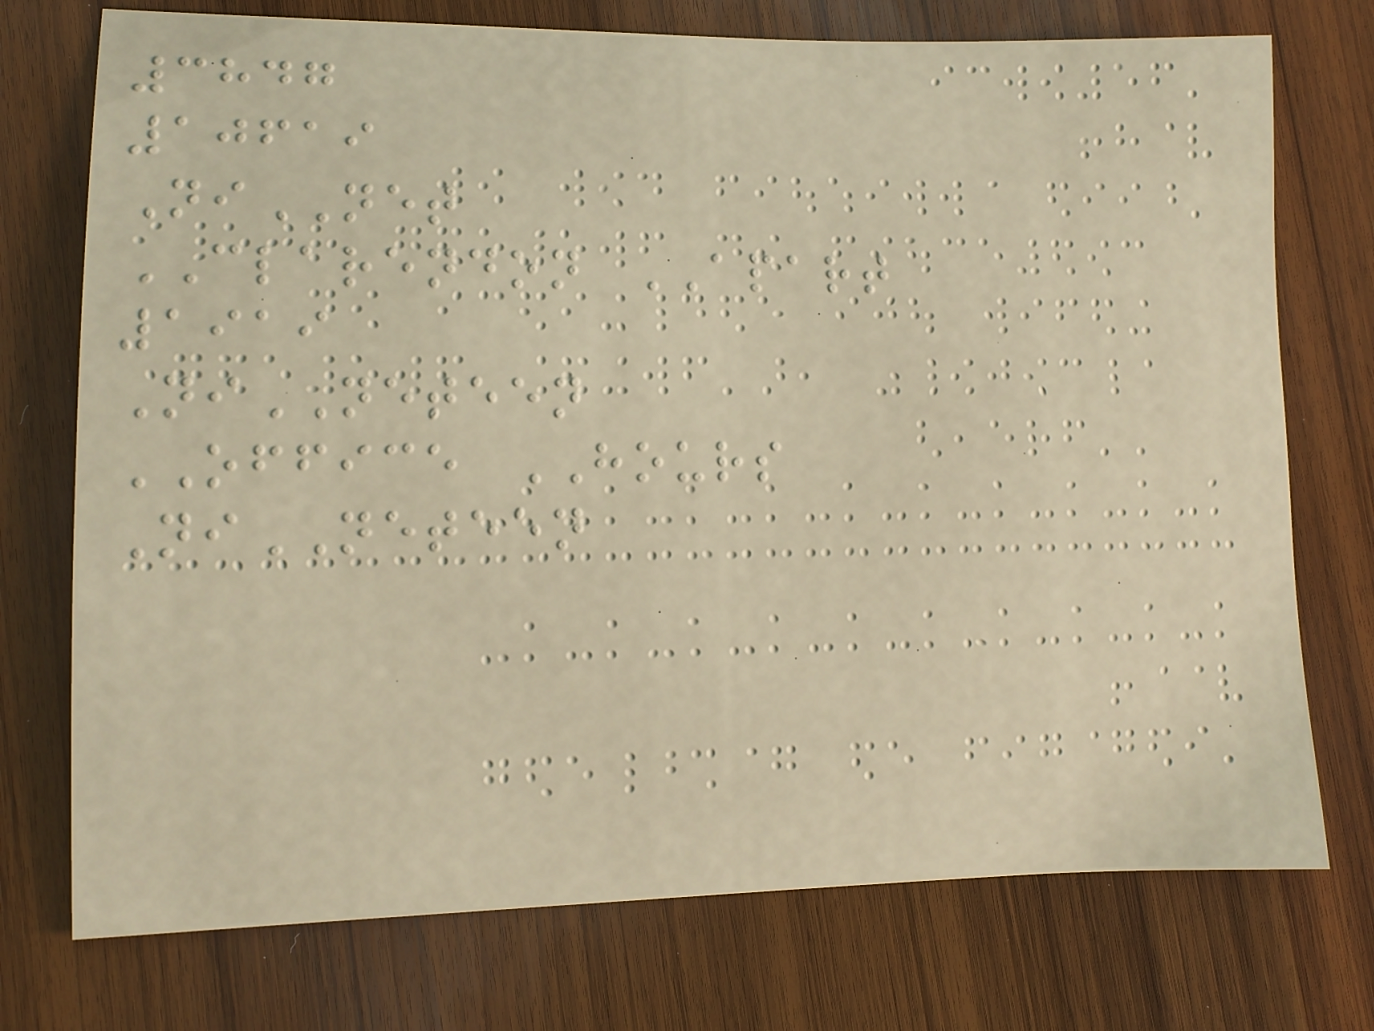3847
10619
NiNET
CLARENDON APART
1919
NiNETEEN
OFFICE HOURS
NiNETEEN
